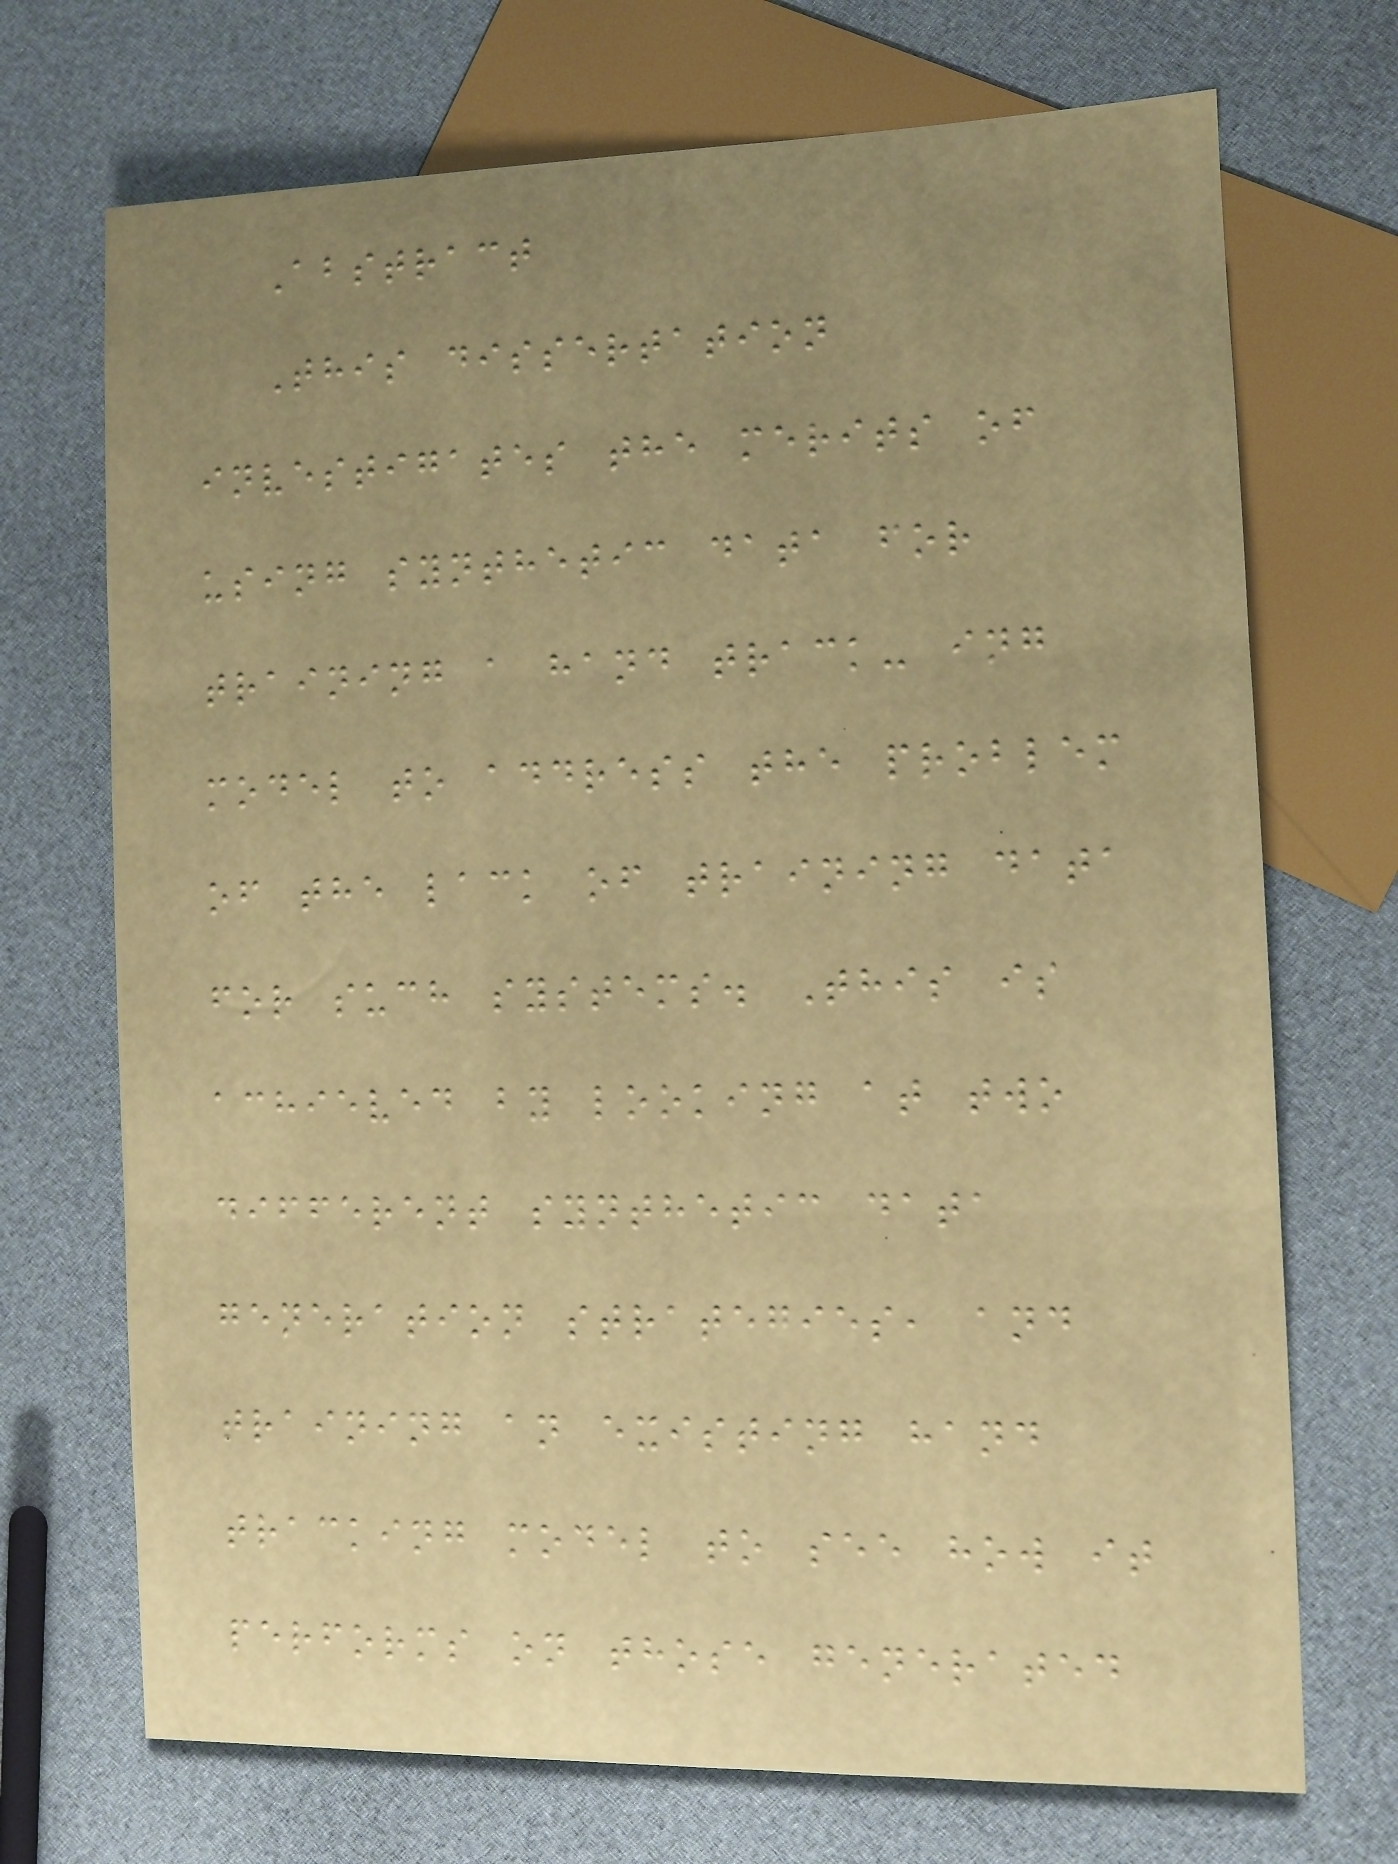Abstract
This dissertation
investigates the merits of
using synthetic data for
training a hand track- ing
model to address the problem
of the lack of training data
for such systems. This is
achieved by looking at two
different synthetic data
generation strategies, and
training an existing hand
tracking model to see how it
performs on those generated
